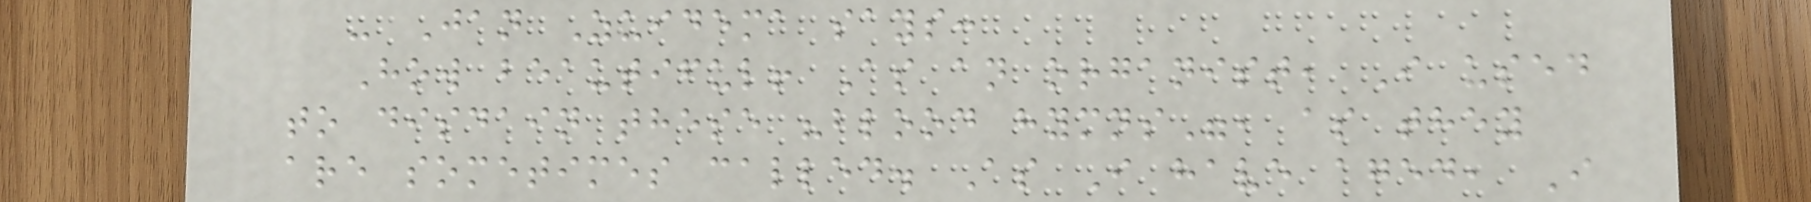- Jan Zuidema says:
How beautiful! As an organist, I used
to disdain these "blood hymns", as they
are sometimes called. As I have aged, I
